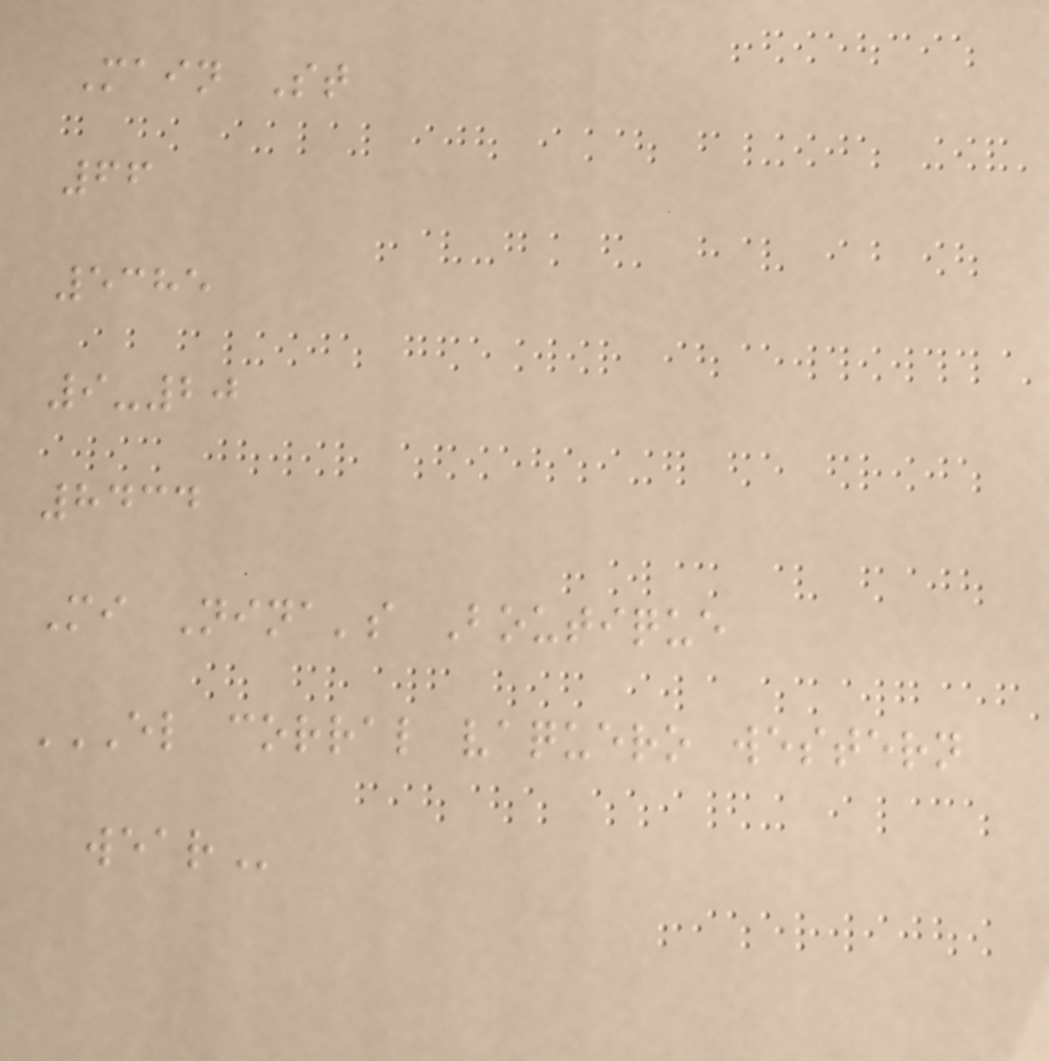Main St
66
5385
9-20
8434
Mi Nina's Boutique
EL CORRAL VAQUERO WESTERN
WEAR
